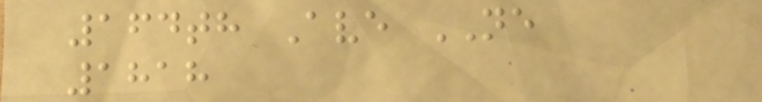164th Ave NE
1818
